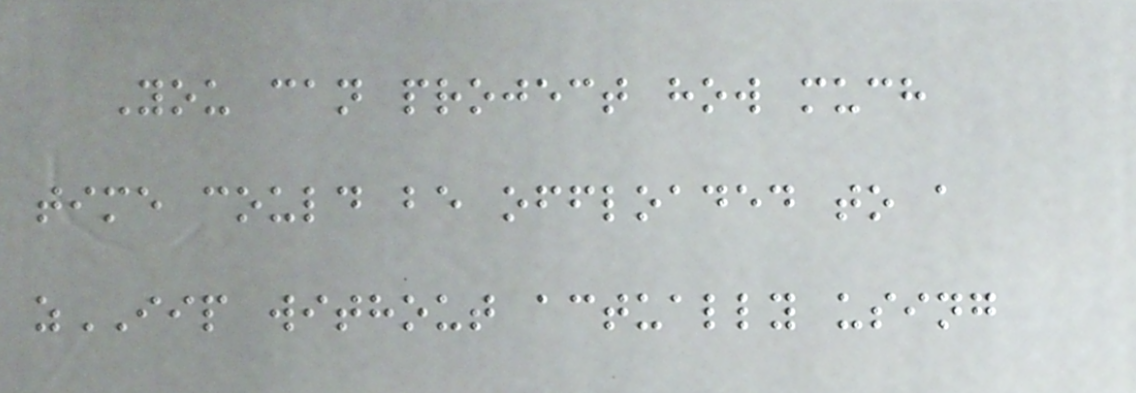You can project how much
time could be offloaded to a
zIIP without actually using
